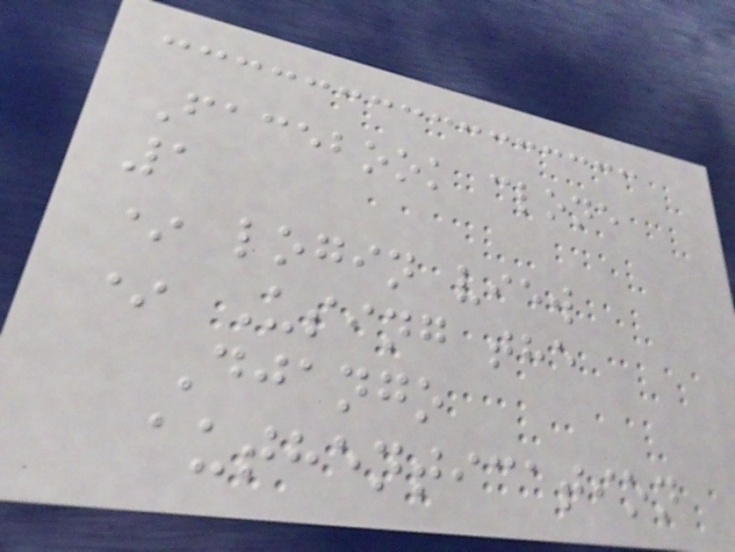Facebook clone
1
* login view
* Using the
Django
authentication
